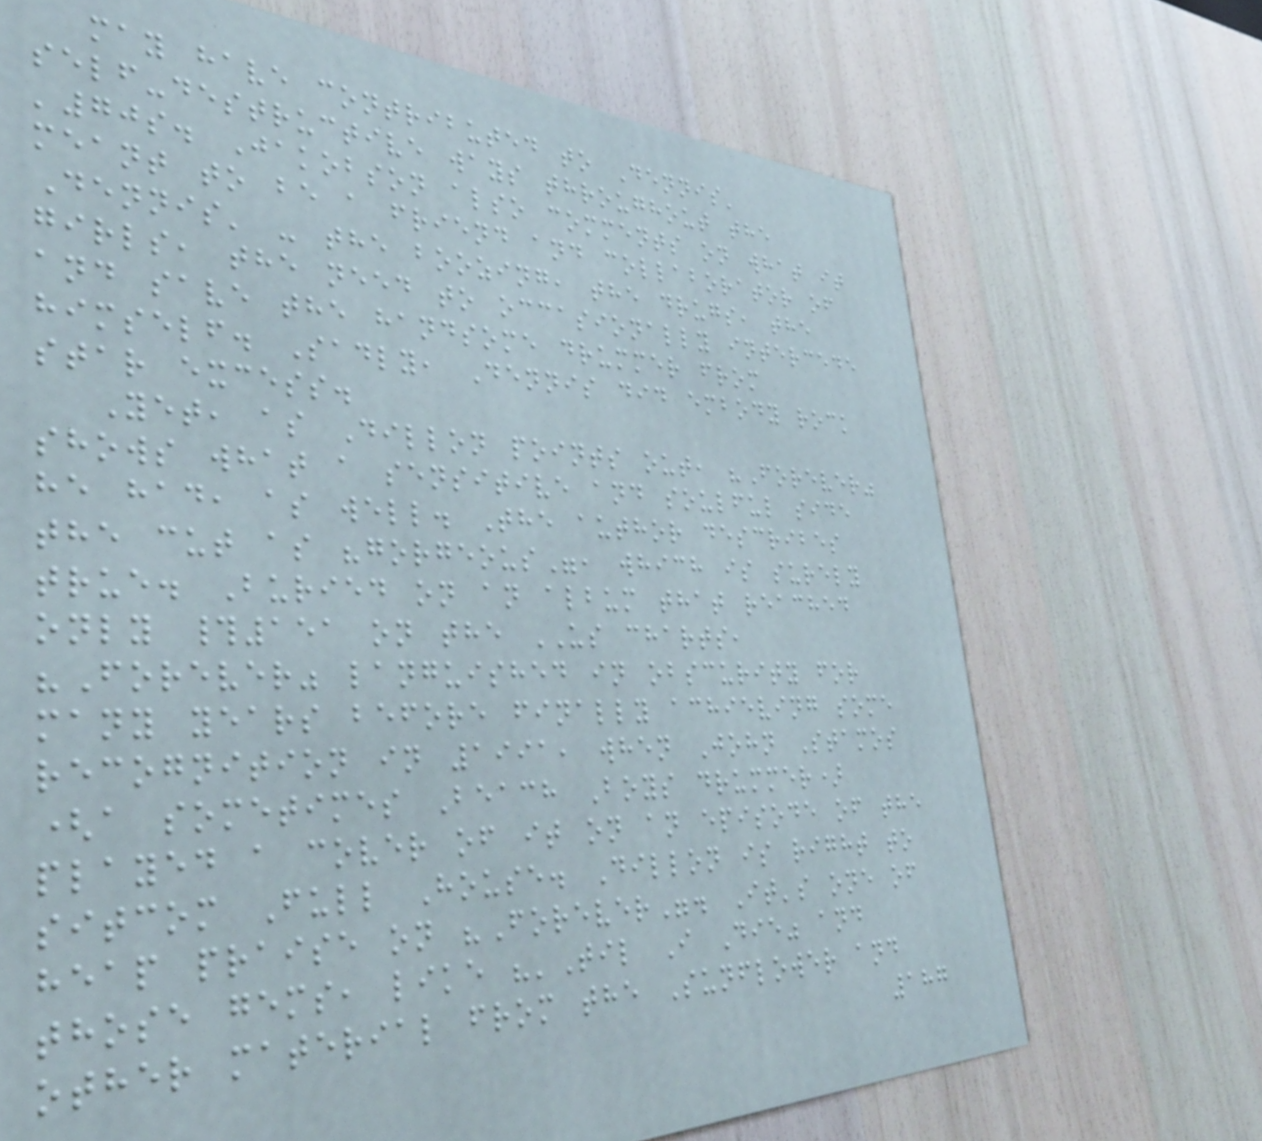may have contributed to Dennis'
self-destructive ways throughout the
'70s. Jakobson also comments on what it
meant to be a friend and collaborator of
Dennis' - the boozing, the drugs, the
girls, the need to occasionally intercede
and save the handsome drummer from
himself. Sadly, Dennis did embody rock
star excess.
Yet, as Dillon points out, "Forever"
shows what a sensitive and soulful side
he had, as well. The author describes
the cut as "gorgeous", which is surely
true. Buried on an album that reached
only #151 on the US charts,
"Forever" languished in obscurity for
many years before finally achieving some
recognition in 1991, when John Stamos
(a sometimes Beach Boys drummer)
played a cover of it on an episode of the
sitcom Full House. Dillon is right to
heap praise on "Forever". It's one of
those gems, like "'Til I Die" and
other material from the Sunflower and
187
